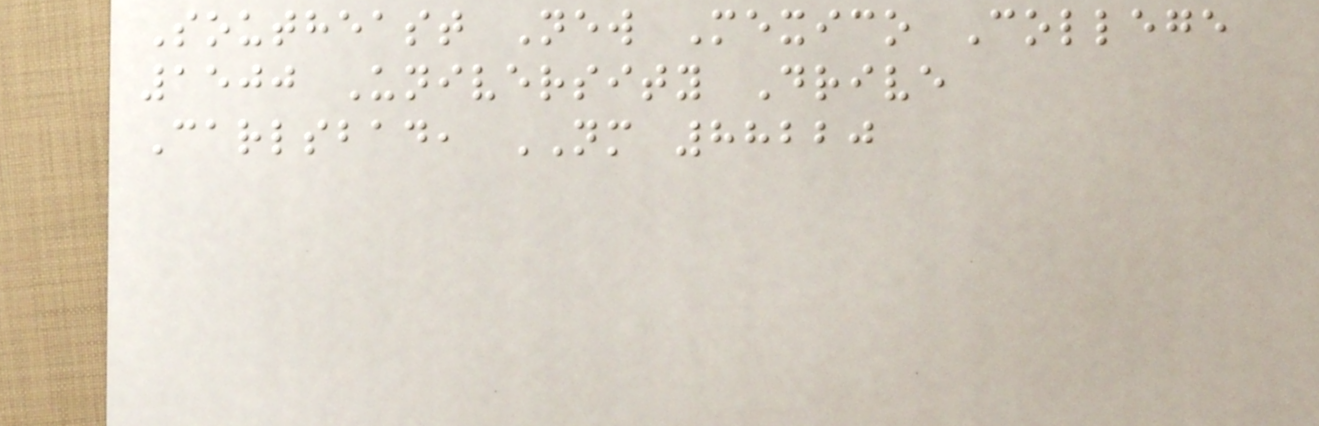Southeast New Mexico College
1500 University Drive
Carlsbad, NM 88220
